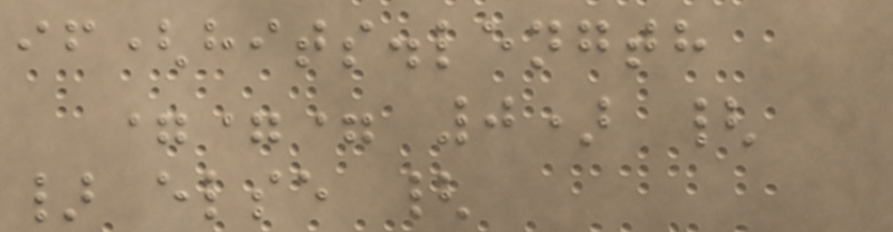if(hits.length
=== 0) {
} else {
